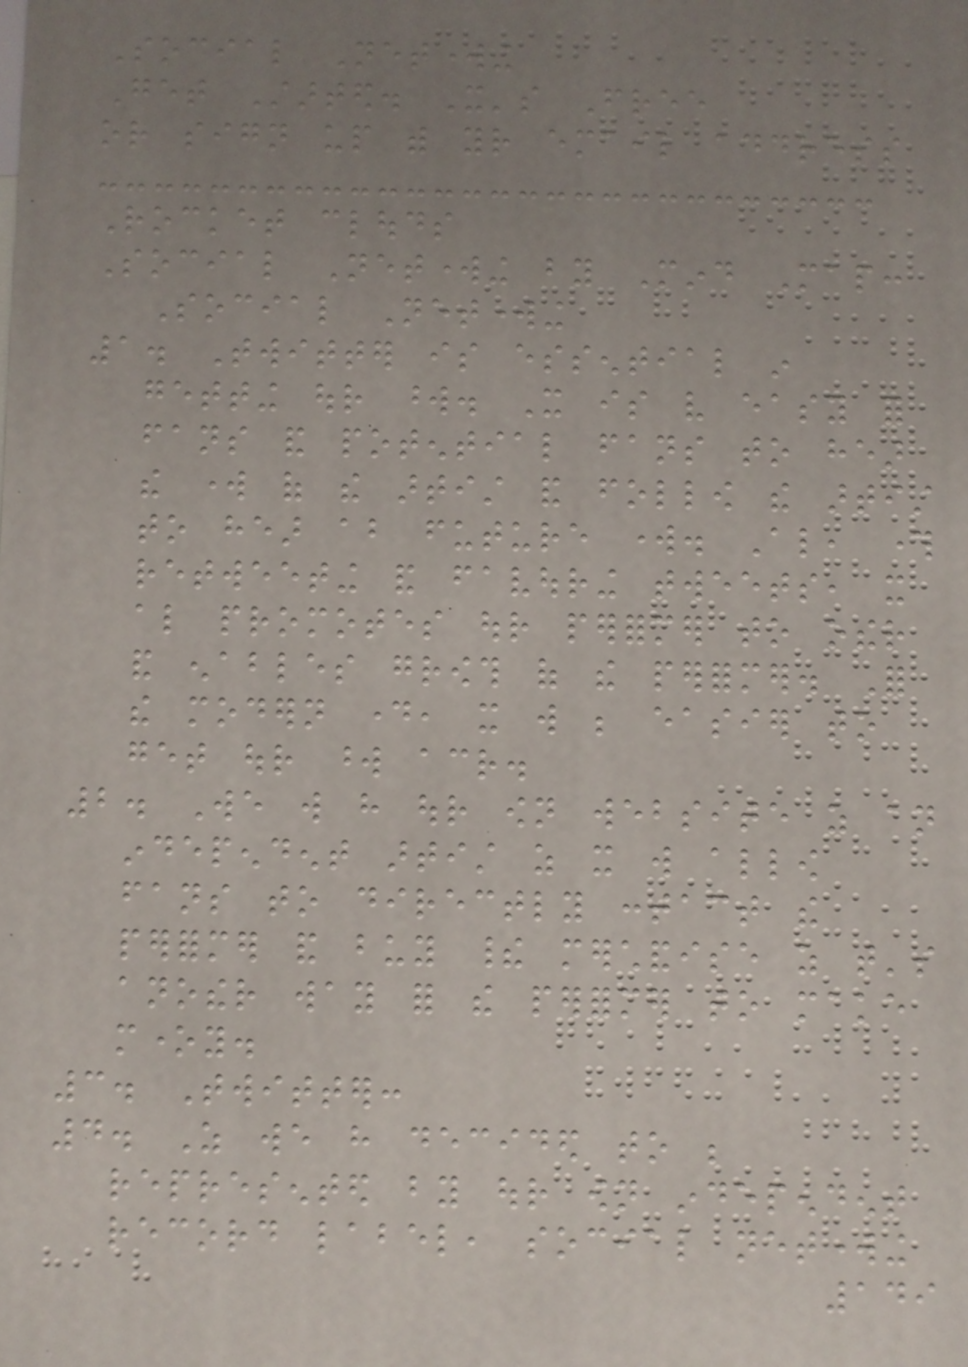Social Networking
Get Started. It's Free
or sign up with your email address
Rocket clouds
Social Networking by Mind Map:
Social Networking
1. Twitter is essential in
getting our word. It is very easy for
fans and potential fans to hear
the work of the artist and follow the artist
to hear about future work. Also, through
retweeting and favouring tweets, it
also promotes our performer to other
and enables growth of the performer. For
the modern day, it will be easier to
get our word across.
2. We will have our own website as an
independent artist as it will allow
fans to directly contact the
performer and buy their merchandise as that's
another way for the performer to make
money.
3. Twitter:
4. As we have decided to be
represented by our own independent
record label, social networking
149
